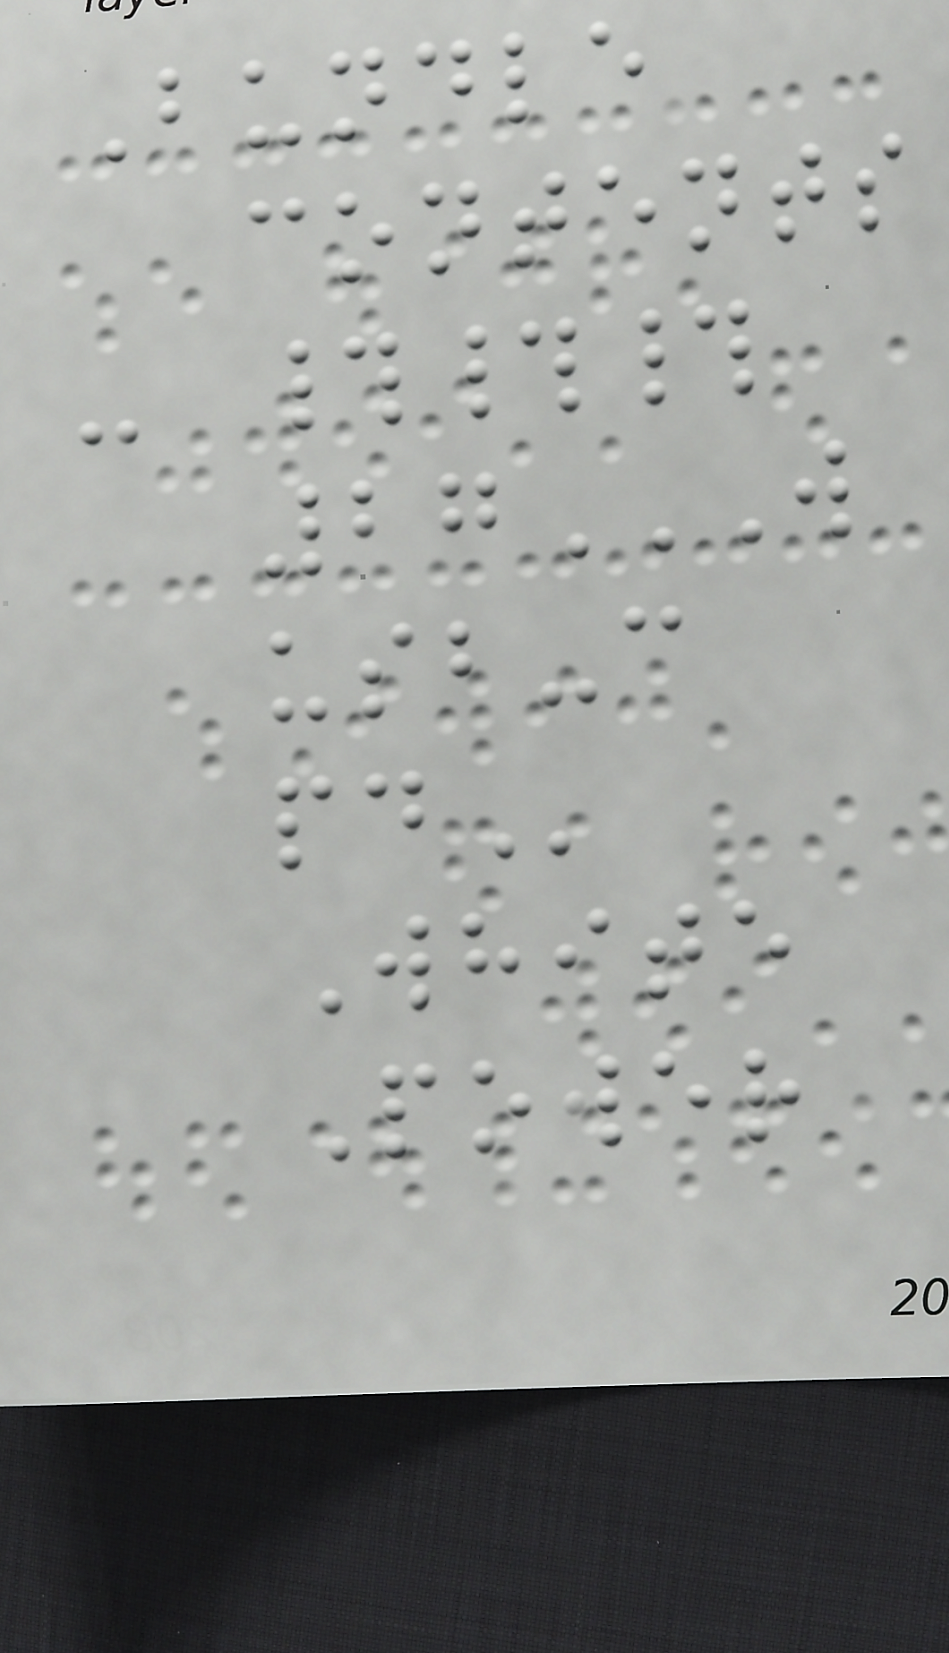Bundle
contents
- ###
27W
USB-C
PD
White
Power
